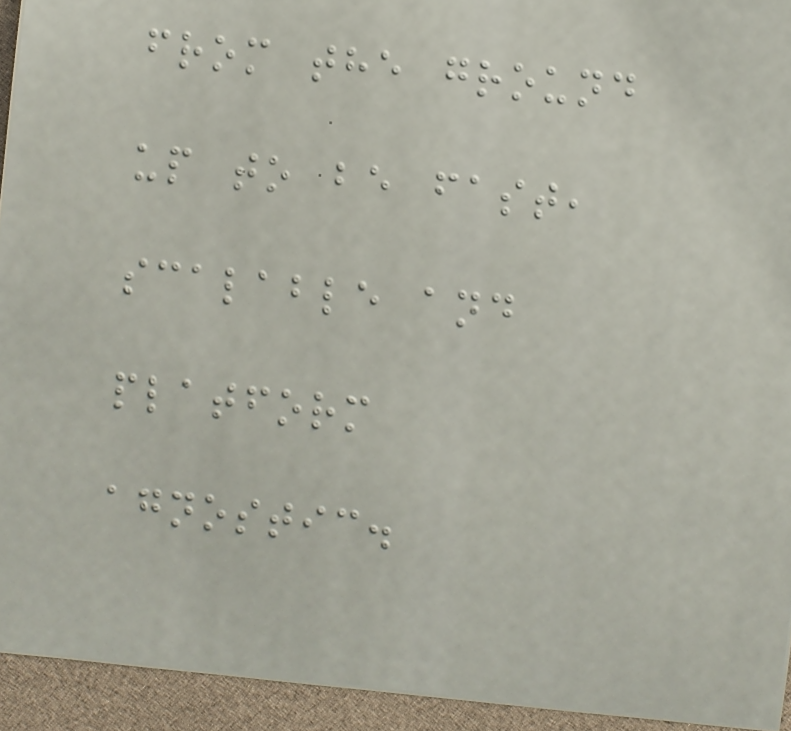from the ground
up to be fast,
scalable and
platform
agnostic.
